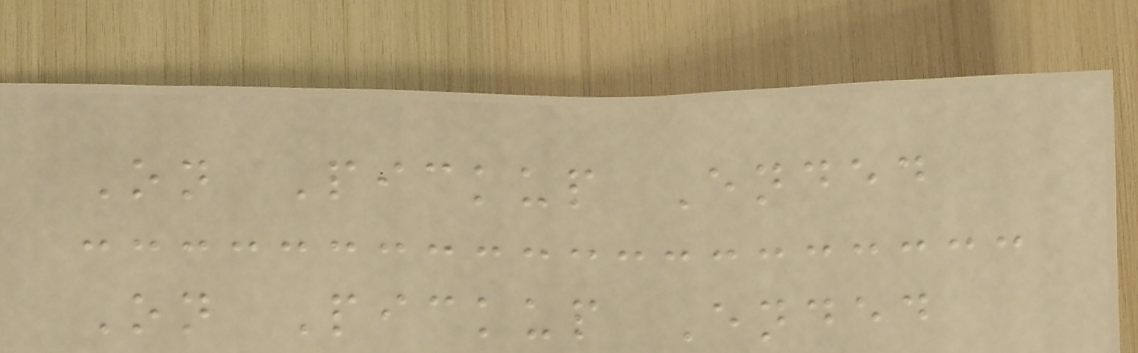On Pickup Ended
On Pickup Ended
